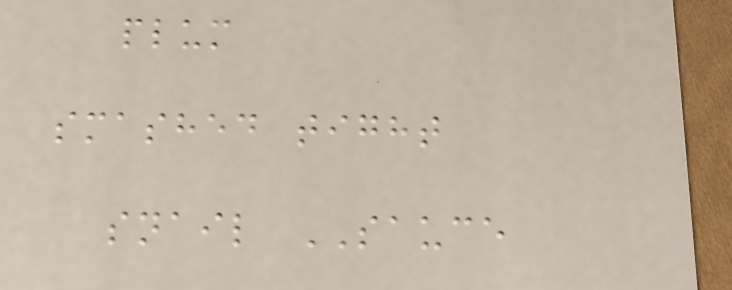plum
smashed tight
snail SAUCE
